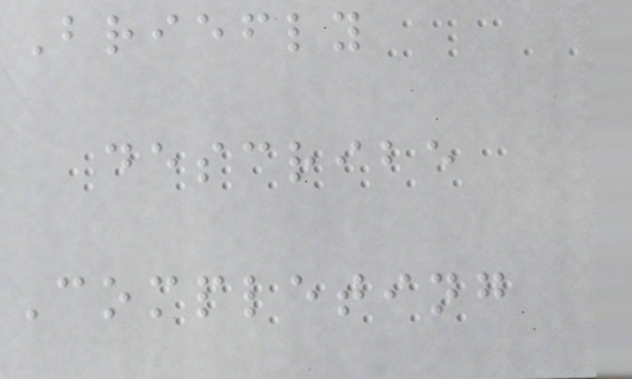Briefly
describe
Completing
